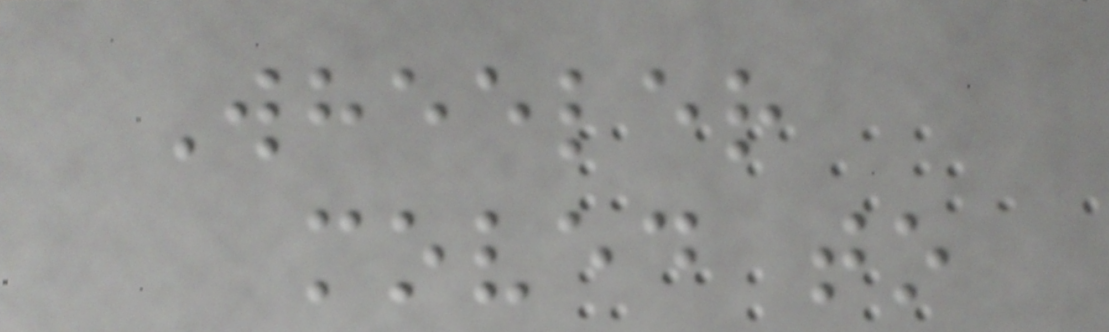Wheeler
moved to
